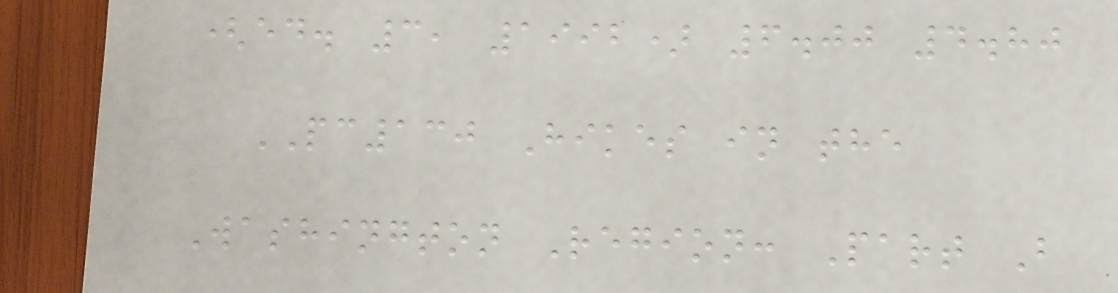(ed. 3, 1992) 6.00 4.80
PC130 Hikes in the
Washington Region: Part B
